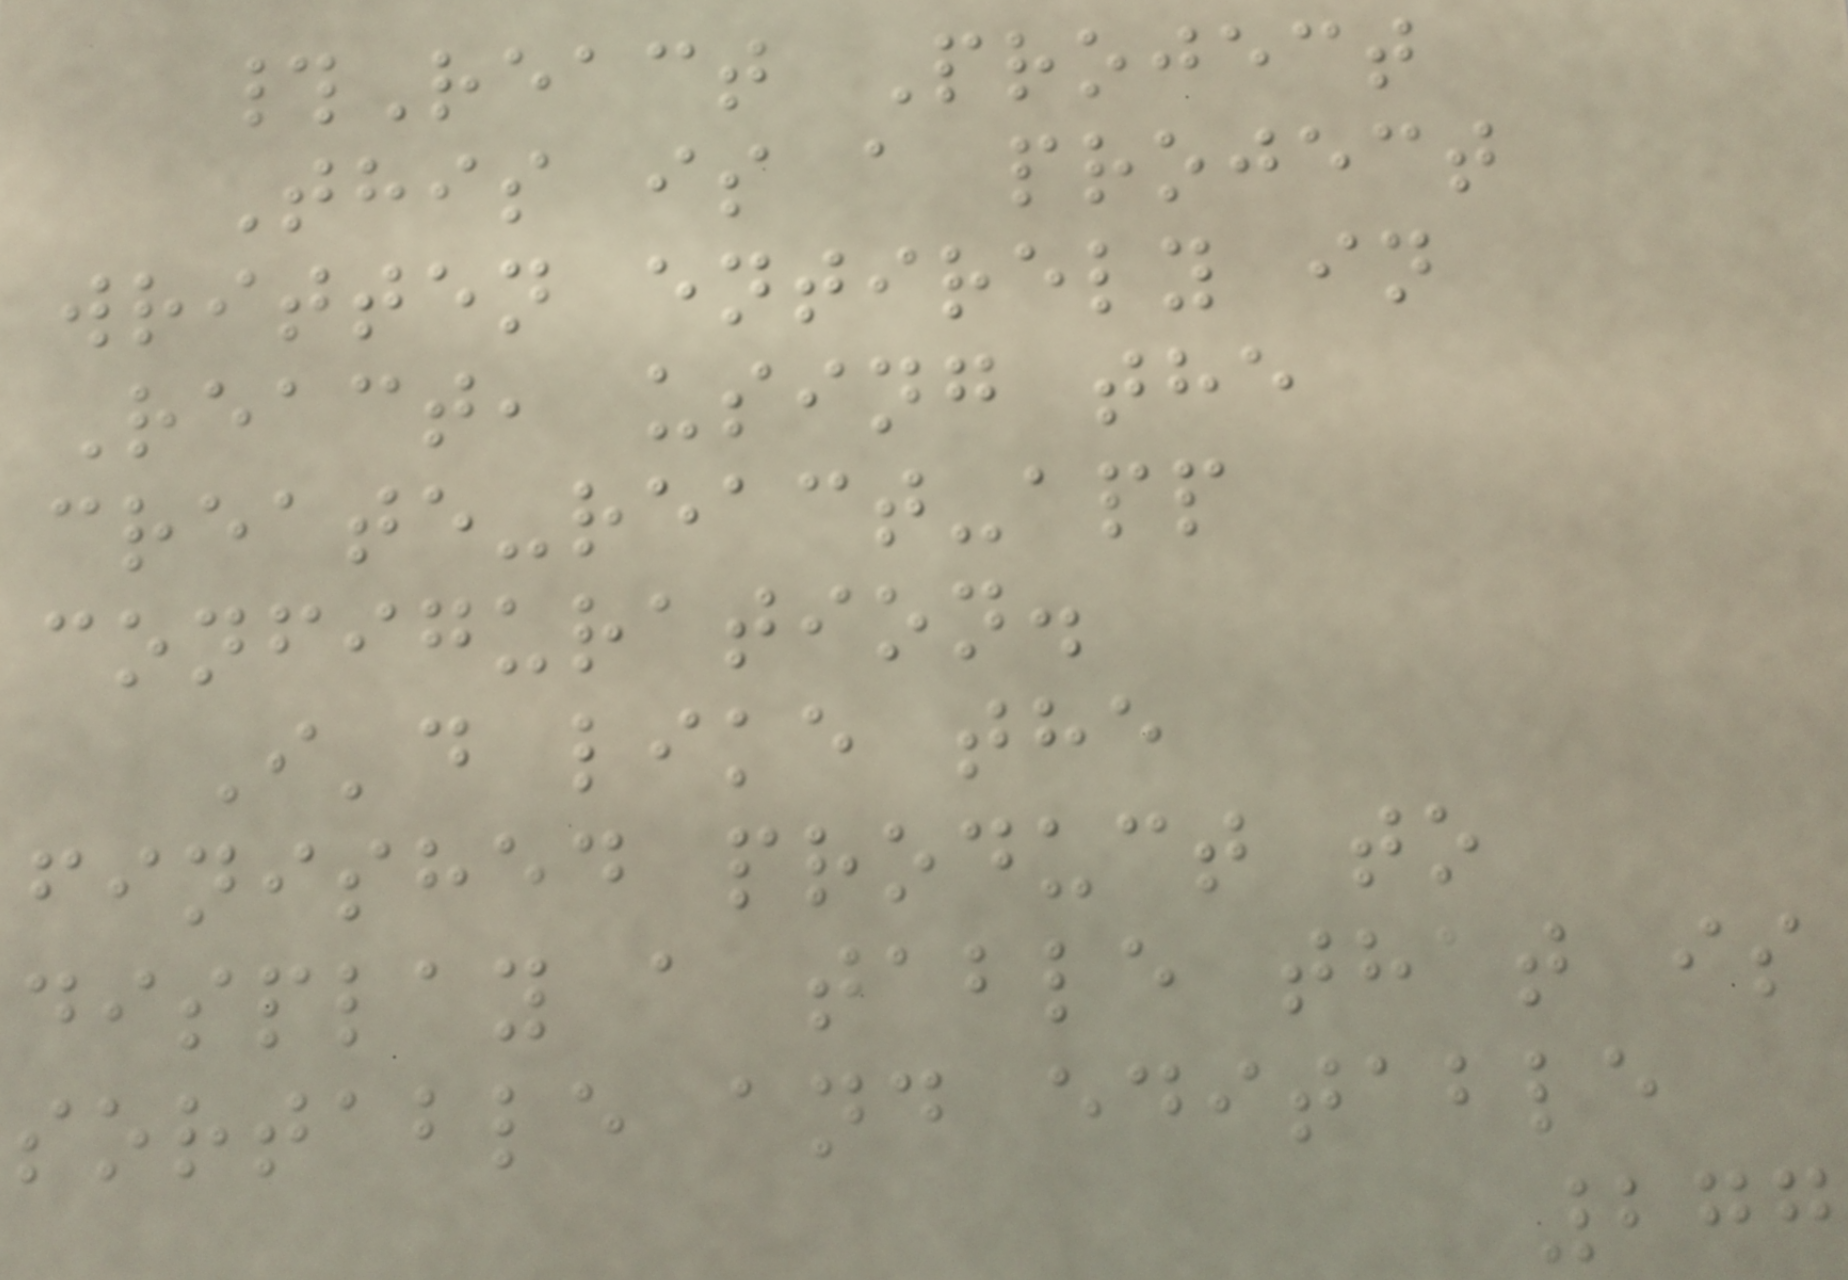#React Project
This is a project
written entirely in
React, using the
create-react-app
configuration.
I'd like the
finished product to
display a table that is
sortable and editable
277
